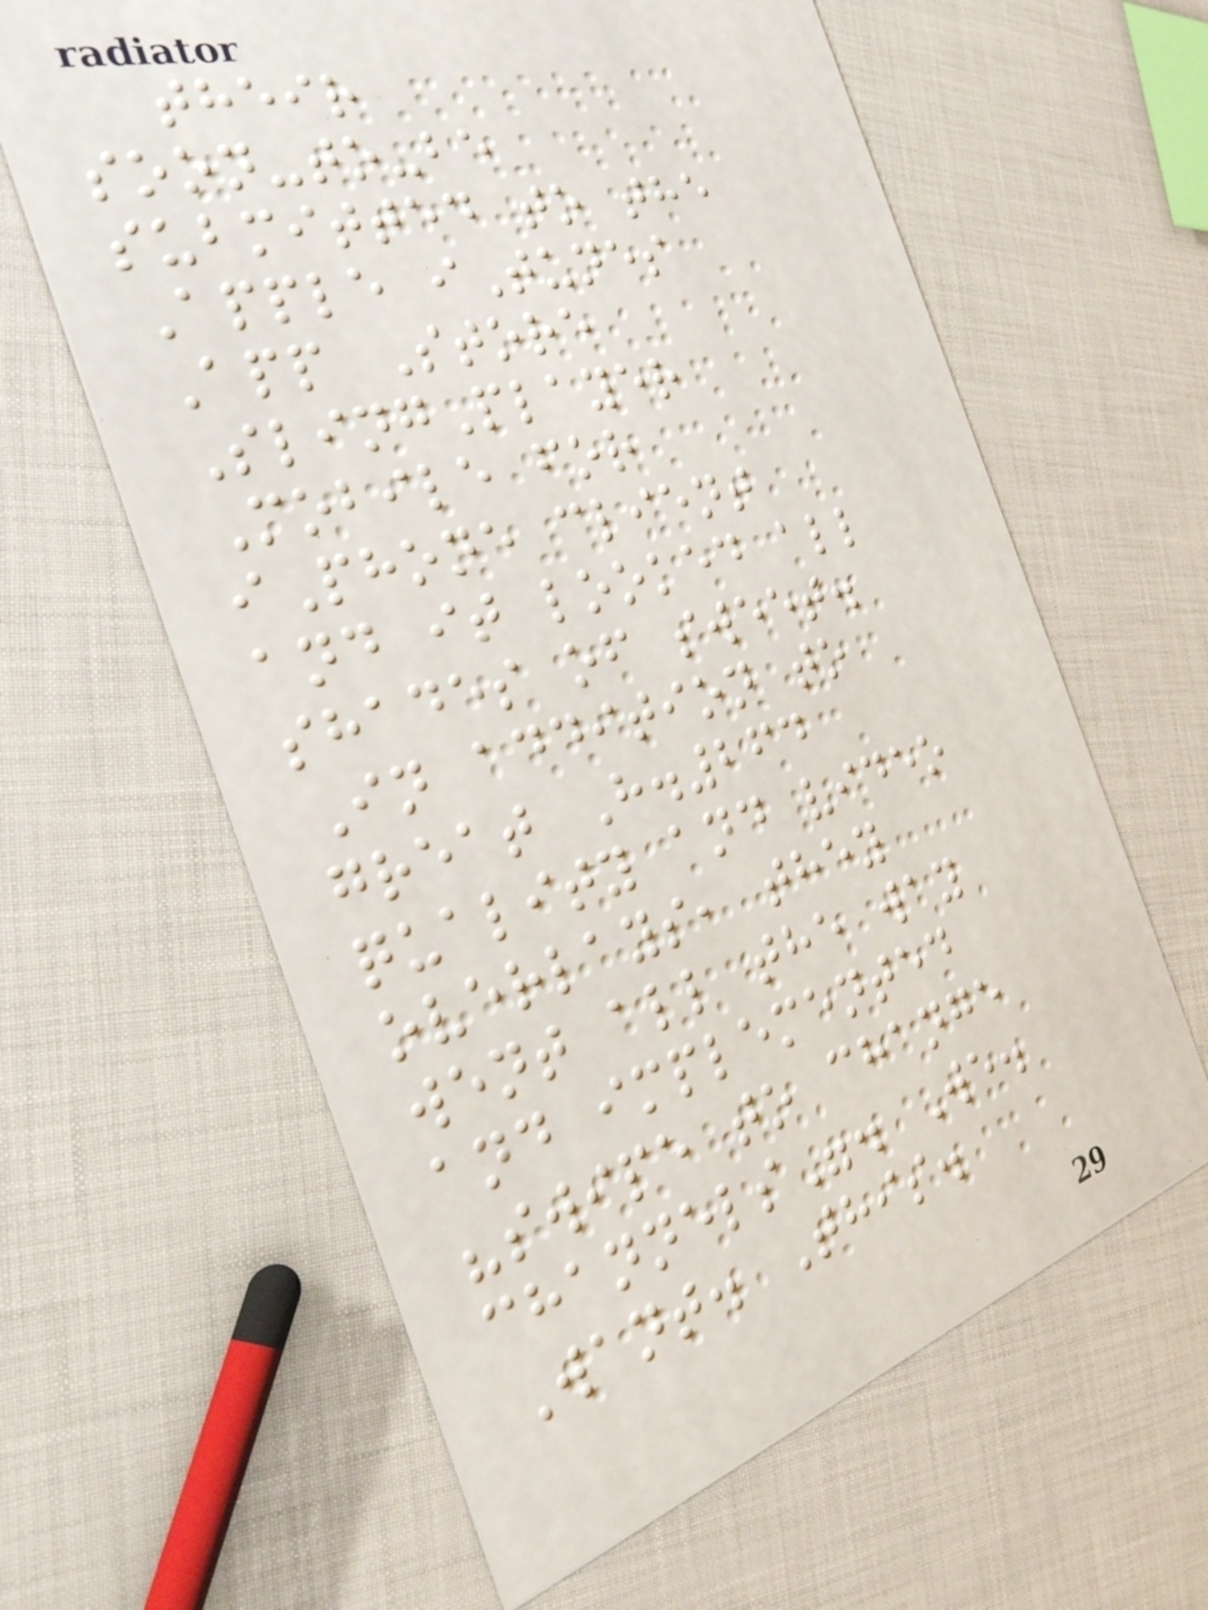their
soon-to-be
submitted to the
Apple iTunes
App Store
SlingPlayer
Mobile for
iPhone client
and it looked all
shades of sweet.
In addition to
great H.264
quality and video
overlays, they
went all the way
and implemented
"swipe to change
channels". We.
Want. This.
